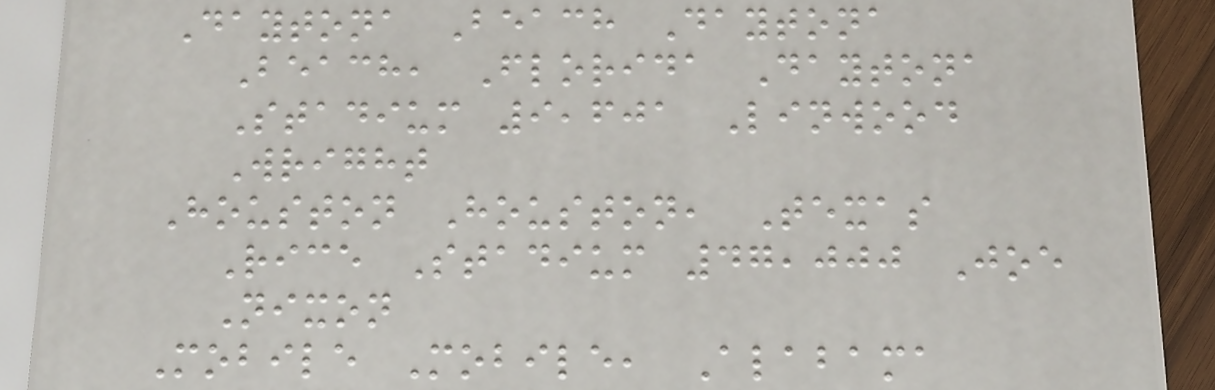Daytona Beach Daytona
Beach, Florida Daytona
Stadium 9,601 Linwood
Wright
Houston Houston, Texas
Rice Stadium 47,000 Joe
Nixon
Mobile Mobile, Alabama
